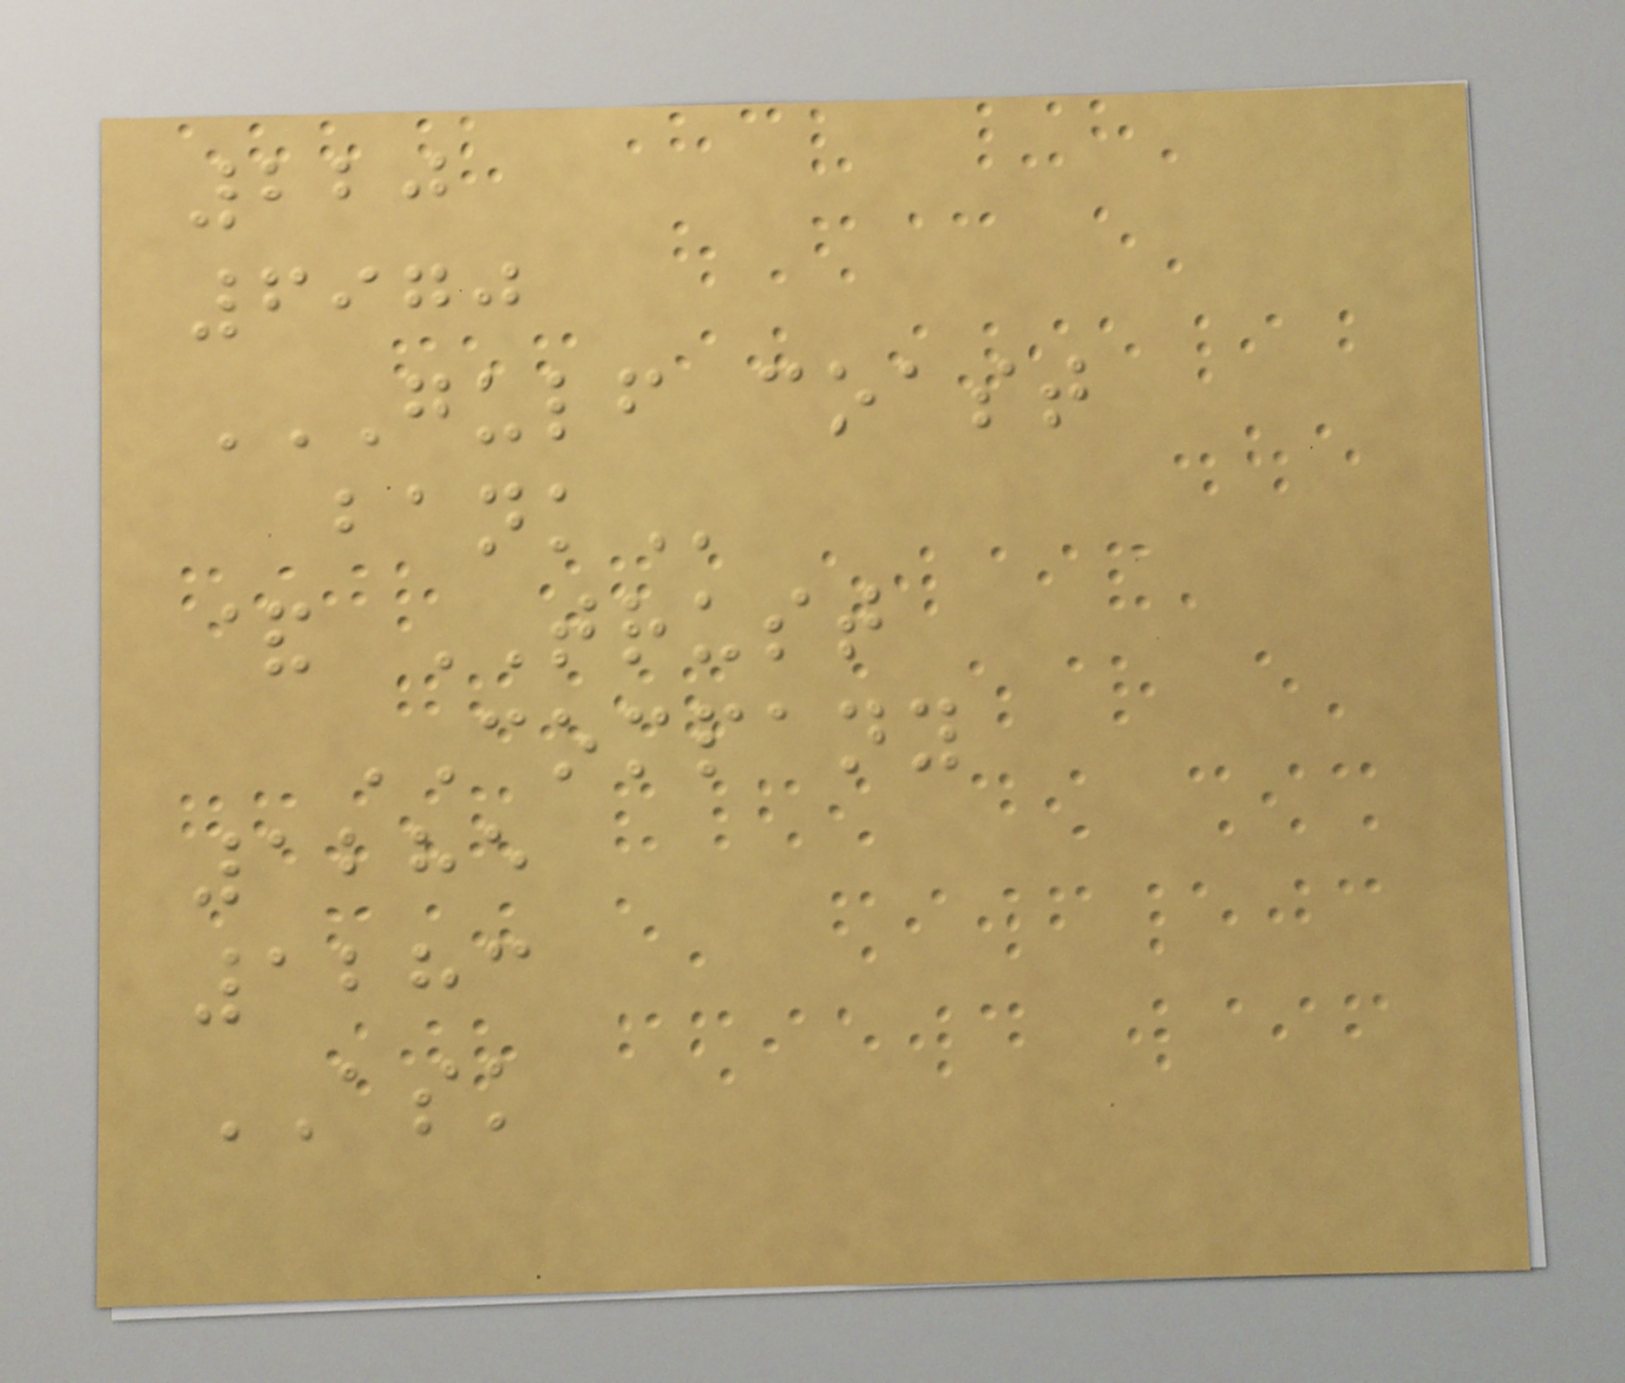220
6970
GULF COAST
BANK
& TRUST
COMPANY
1285
1283
ASK
